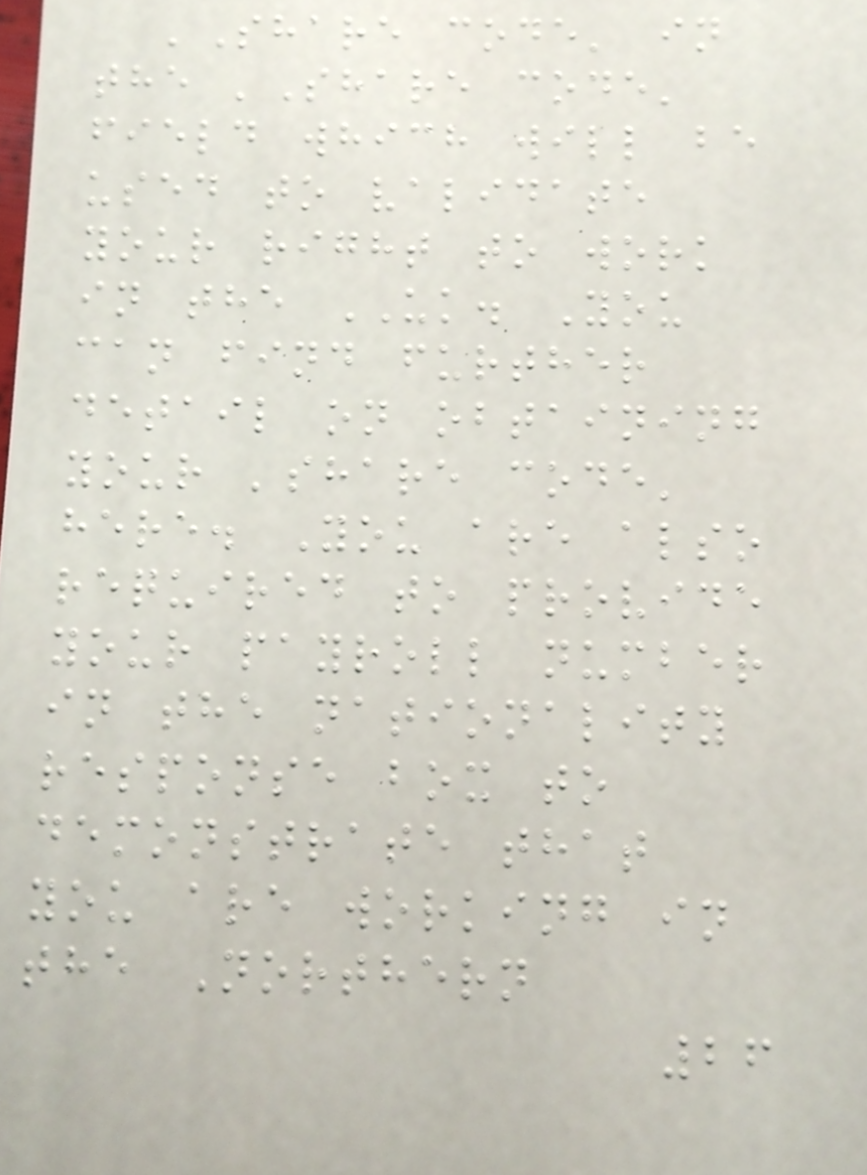'Share code' in
the 'Share code'
field which will be
used to validate
your right to work
in the UK. You
can find further
detail on obtaining
your 'share code'
here. You are also
required to provide
your payroll number
in the nationality
response box to
demonstrate that
you are working in
the Northern
26
